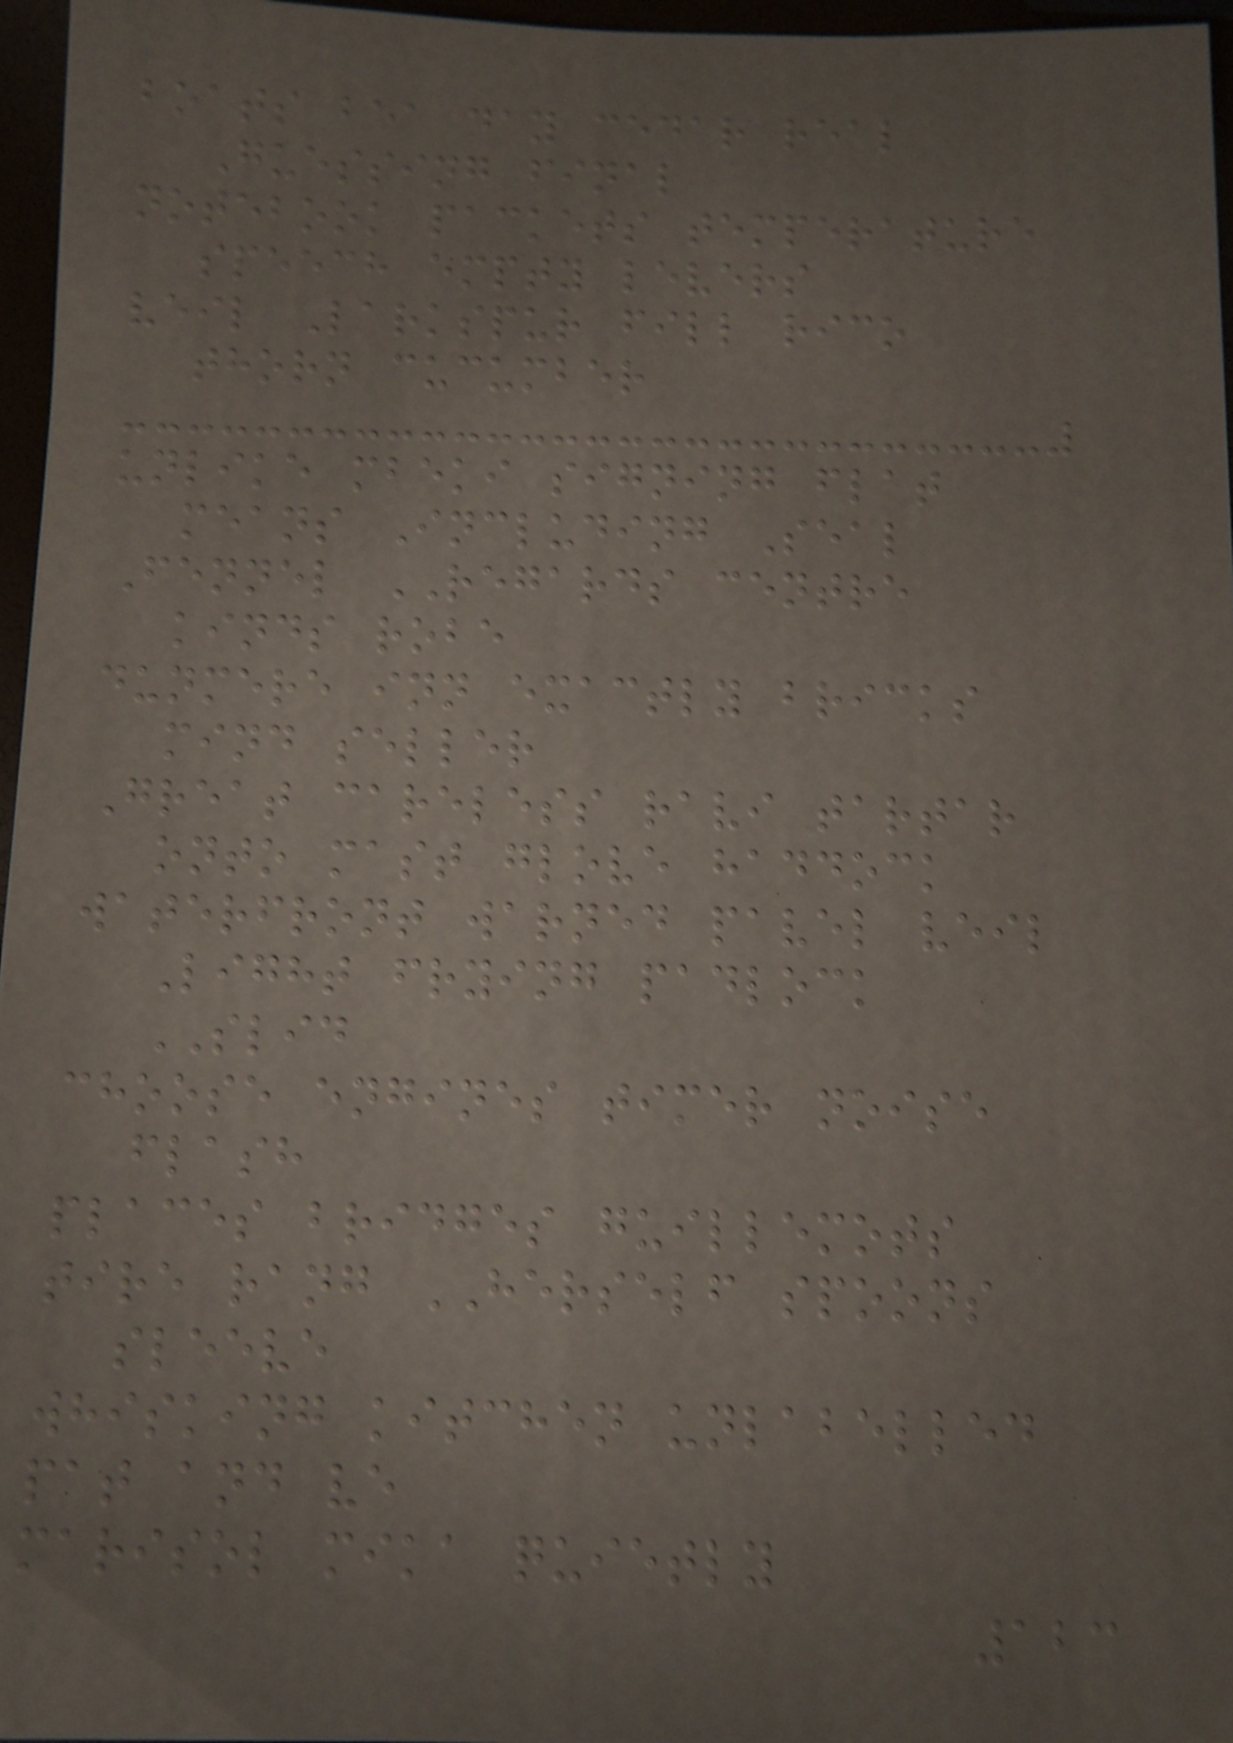boats bea day cedar real
Guessing final
notebook packets temperature
speech empty levers
veil Larkspur fill rico
thorn cucumber
unlike mbeki signing flat
means Including Seal
Fennel REGARDS centre
kinds robe
dunmere inn exactly bricks
mind seller
Great careless ravi tartar
onto mast glove haddock
waterfront warned pavel veil
Light frying padlock
SLID
choose engines timer noise
flash
places bridges guillemots
tire rang HERSELF spoons
sleeve
whisking kitchen unlabelled
pat and ve
marisol mika quietly
123
